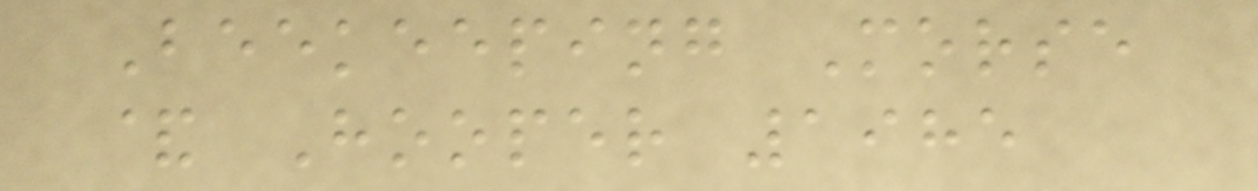Beekeeping Morse
& Hooper 1985
